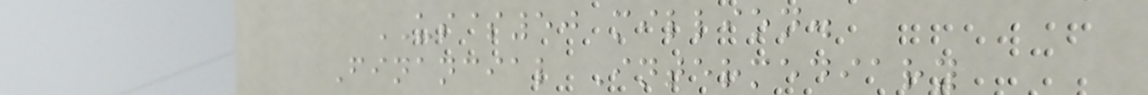US$50 million.
Financial Intermediary
